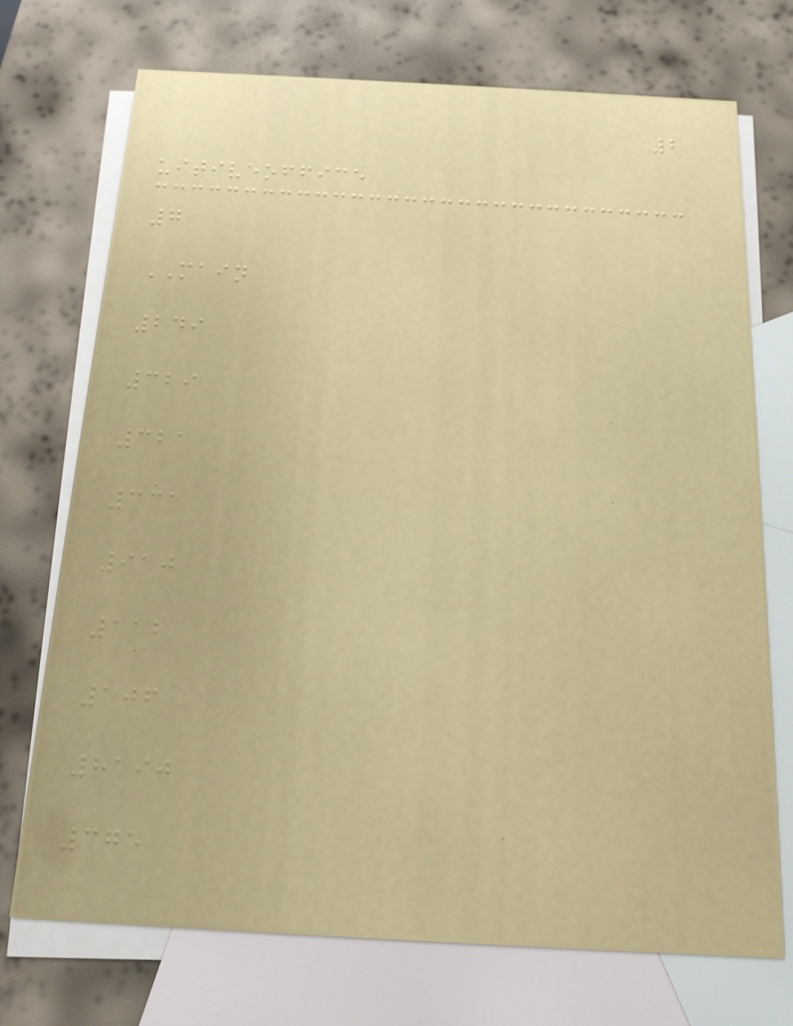2
uitiveoffice
7
MAIN
249
329
321
331
910
112
106
8190
375
